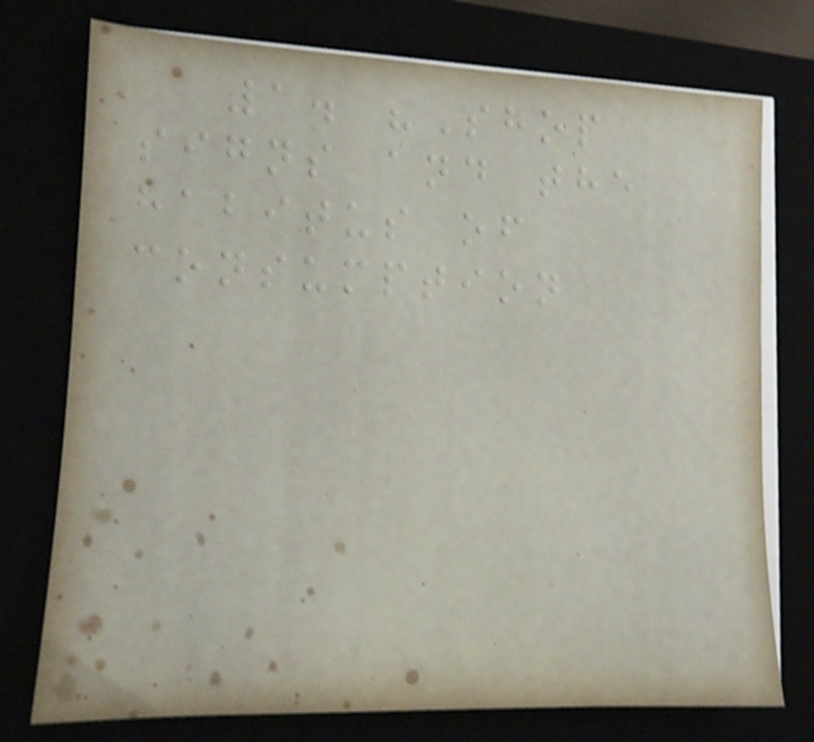1. "Shop
signs and the
habitus of
consumption
